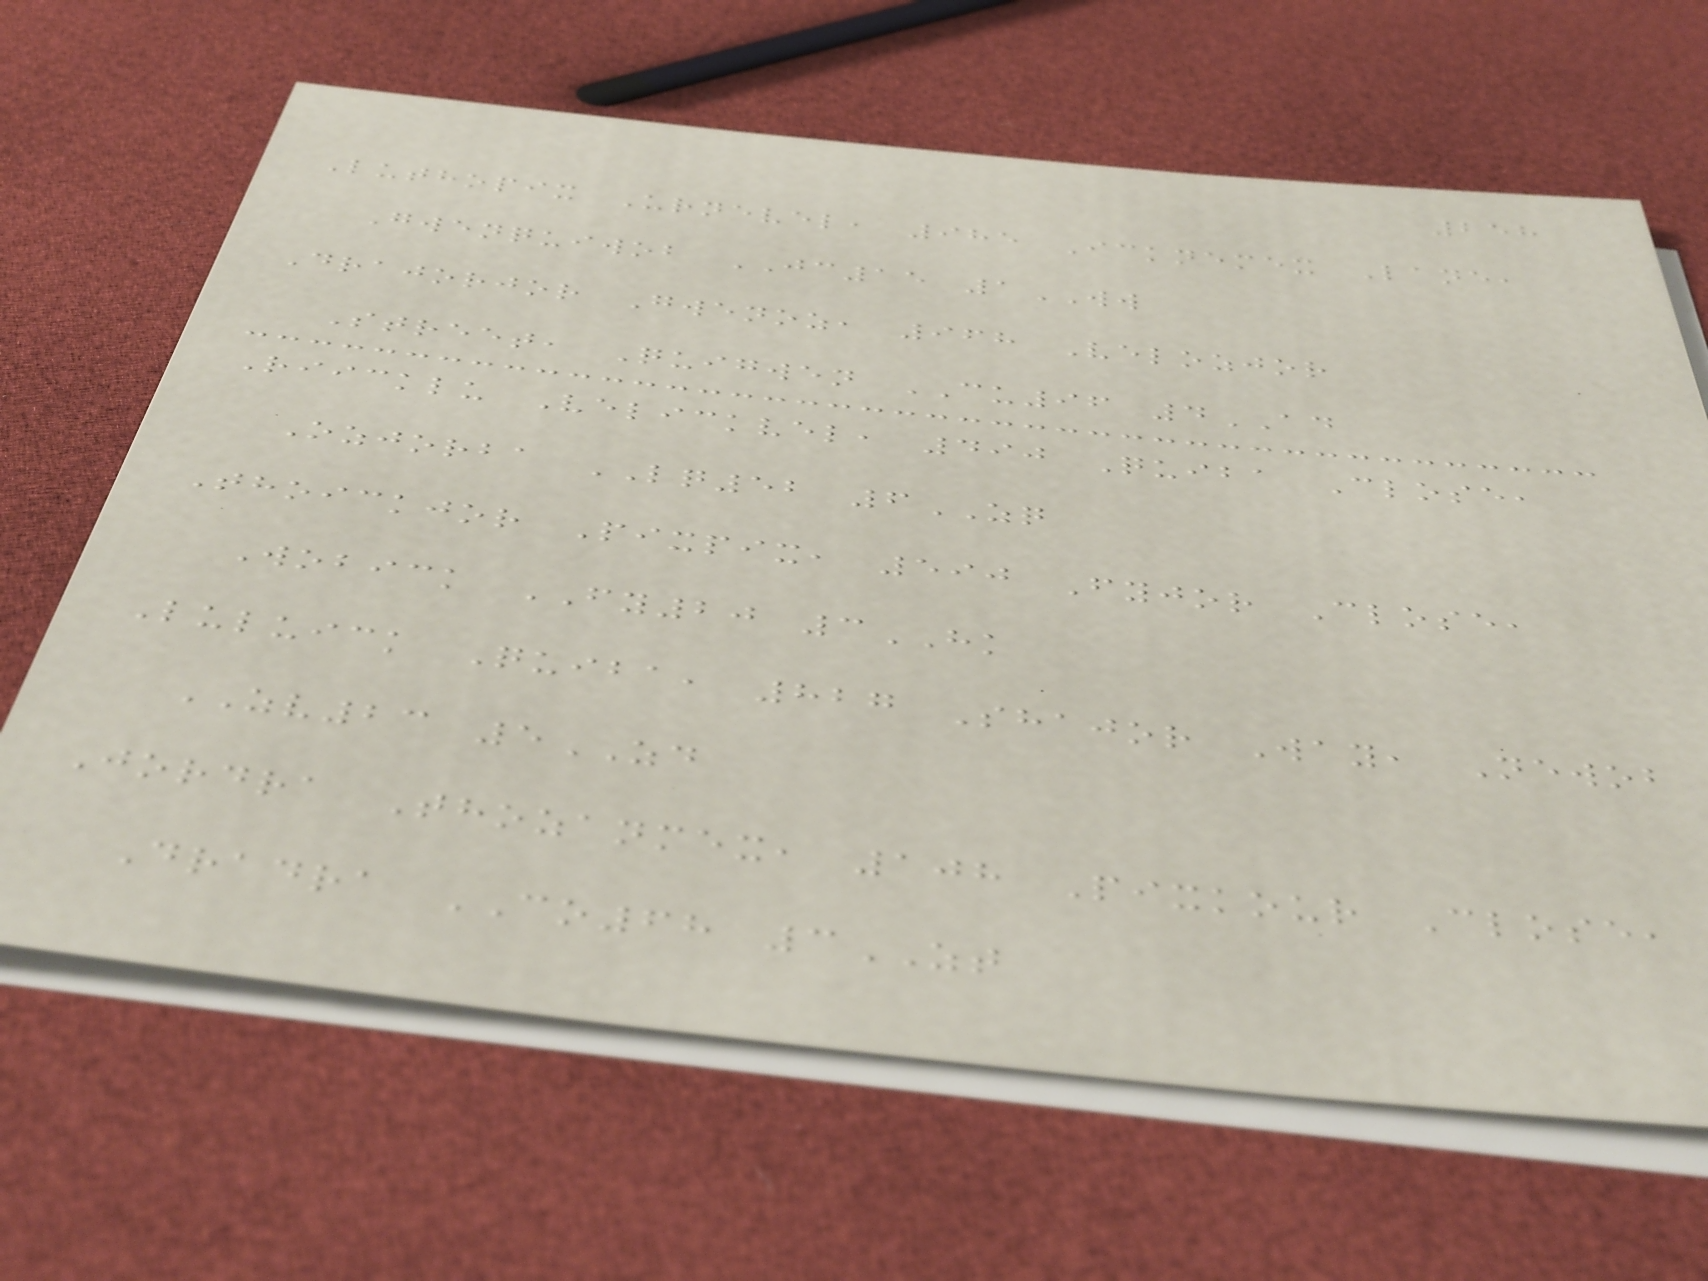258
Luthopix Urnevel, 985 Icknemex Lane,
Gwenquiwob JC15 1WW
Drajorjor Gwenoz, 968 Velozjor
Street, Quigwen CU96 4AD
Riicklu Velickvel, 490 Quiba Close,
Ozjorba LQ52 6ZQ
Thoickjor Pixpix, 590 Fyjor Close,
Wobick FY20 3HK
Luluick Quiba, 827 Shajor Way, Newob
ZV23 5ZD
Jordra Thozanmex, 108 Pixkour Close,
Dradra CO68 3ZT
